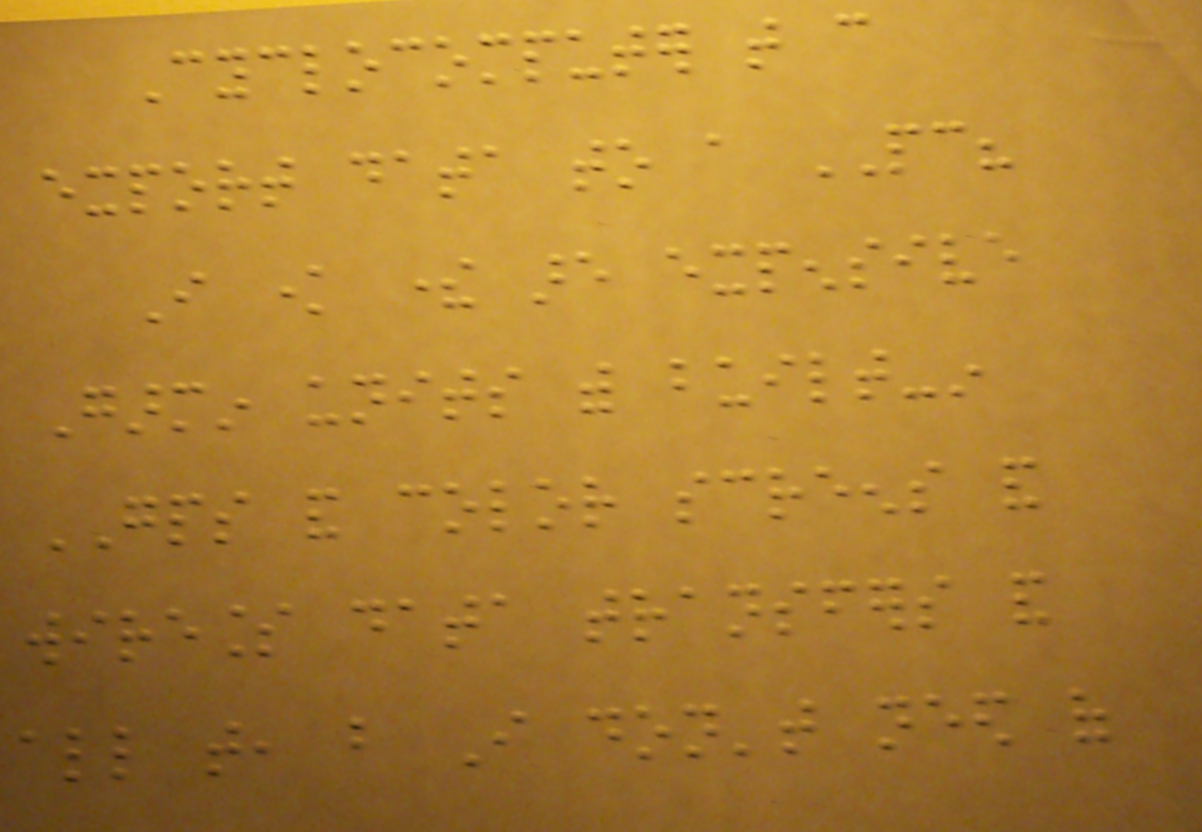Cyclocomputer that can
export data to a PC?
I know there are expensive
Garmin units with built-in
GPS and color screens and
wireless data transfers and
all that, but I don't need of
